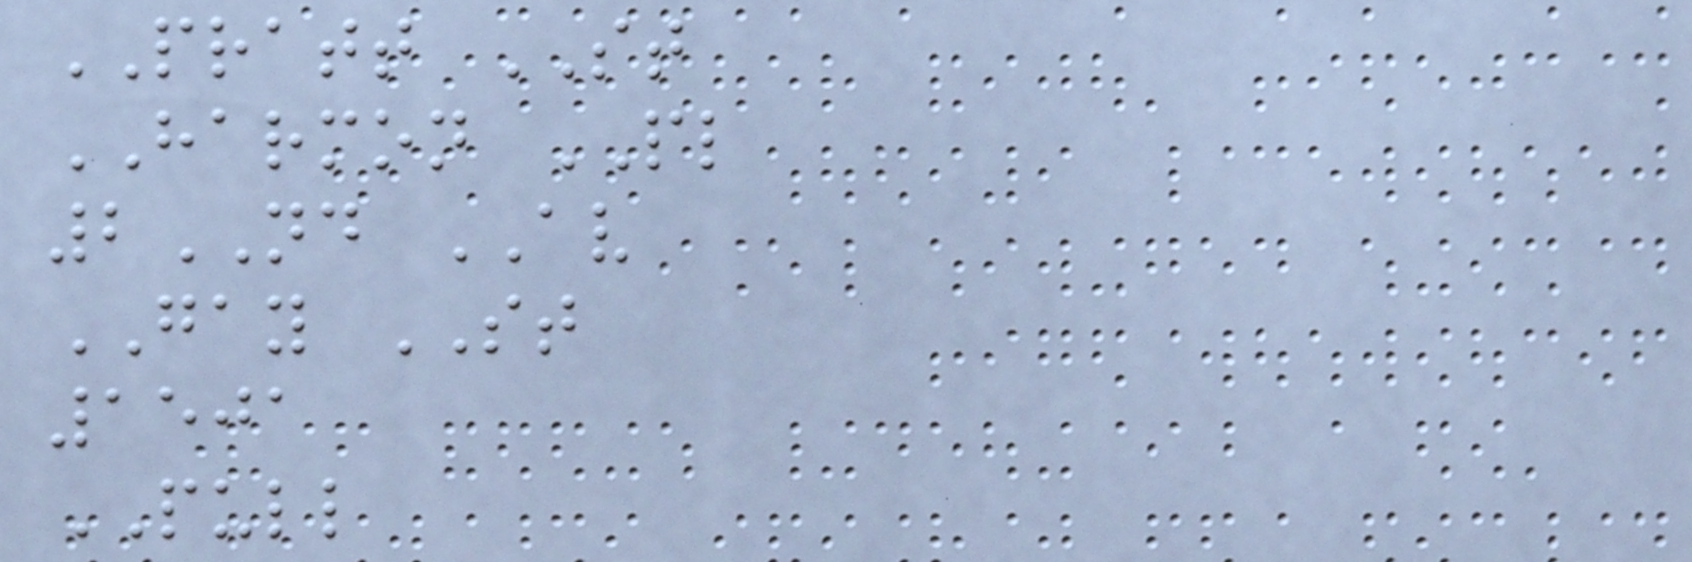PRATT ST
HARMON PL
2ND AV
GAY ST
1501
PULL
